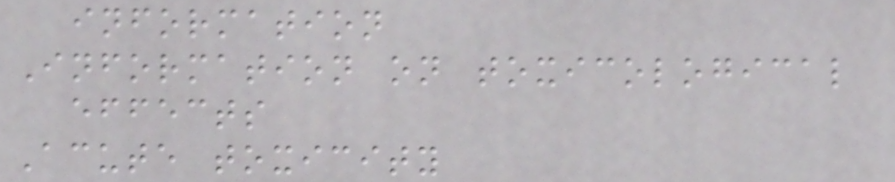information
Information on toxicological
effects
Acute toxicity
